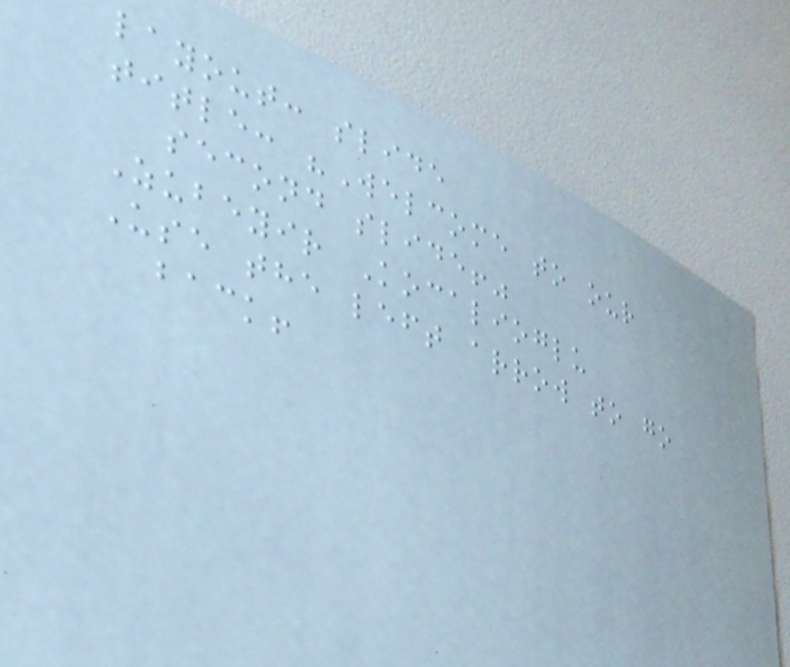layout: slide
title: "Welcome to our
second slide!"
Zubeyir Kocalioglu
Use the left arrow to go
back!
